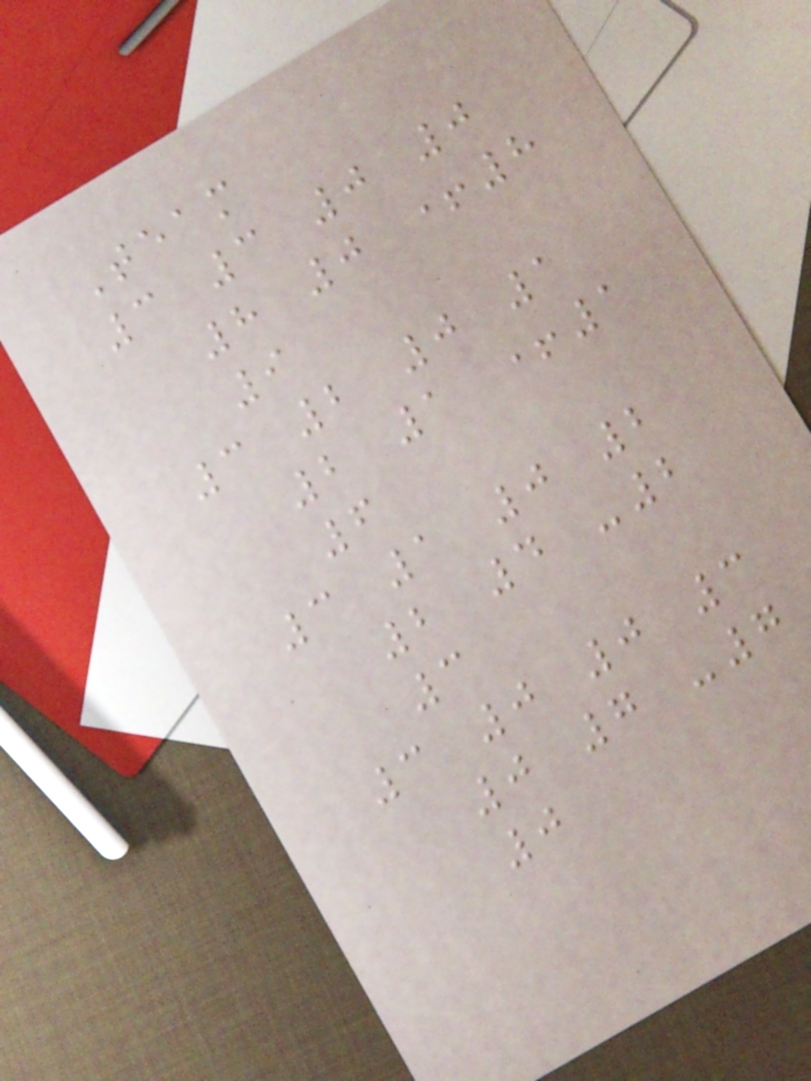Team
3 3 0 0
8 0 +8
9
3 2 0 1
2 1 +1
6
3 1 0 2
2 4 -2
3
3 0 0 3
0 7 -7
0
